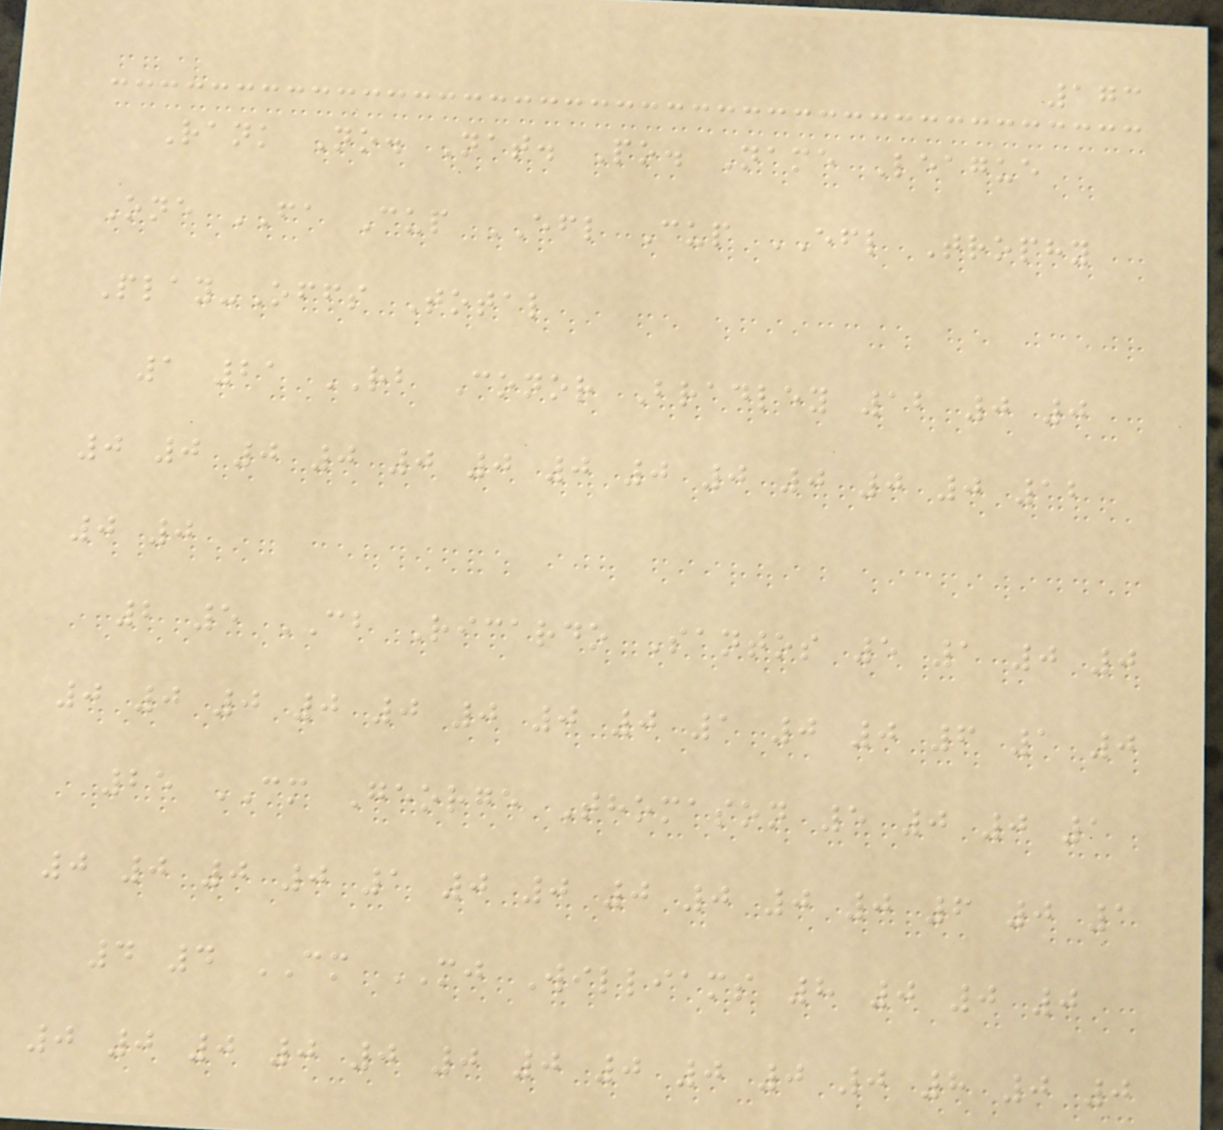173
Rank No. Nat. Po. Name League
One FA Cup EFL Cup EFL Trophy
Play-Offs Total
1 21 RB Conor Bradley 12 0 0
0 0 0 0 0 0 0 0 0 0 0 0 12
0 0
2 5 CB Ricardo Santos 5 1 0 0
0 0 0 0 0 0 0 0 1 0 0 6 1 0
25 CM George Thomason 5 0 0 1
0 0 0 0 1 0 0 0 0 0 0 6 0 1
4 4 CM MJ Williams 8 0 0 0
0 0 0 0 0 0 0 0 0 0 0 8 0 0
